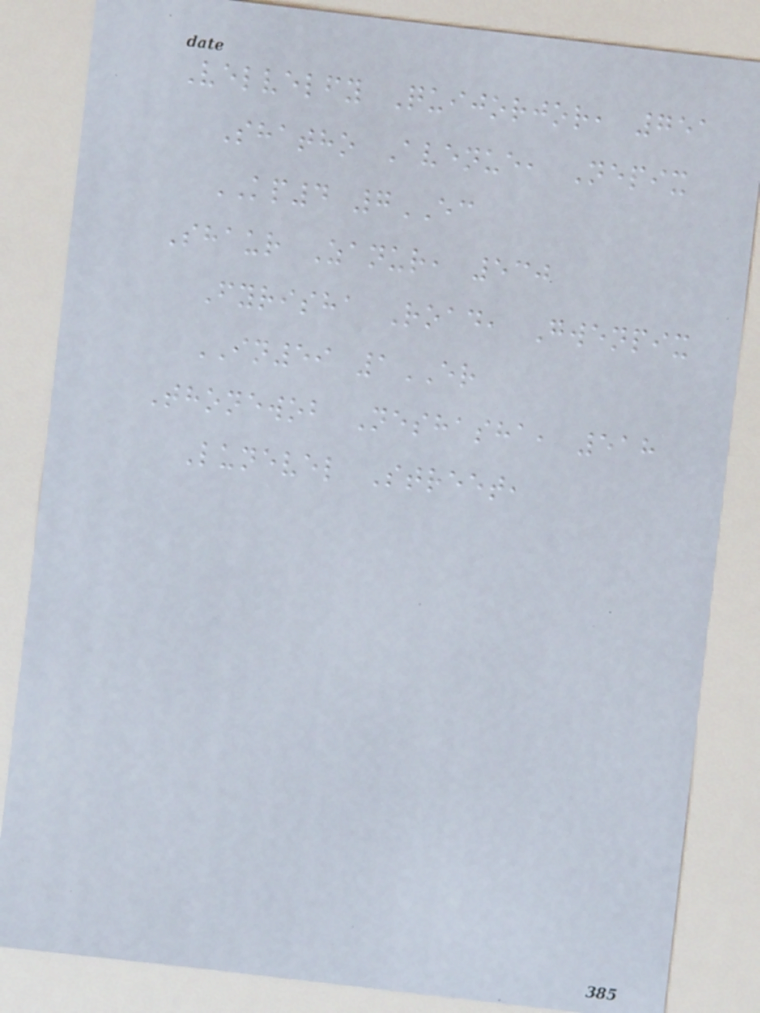Velvelfy Quijorjor, 751
Shatho Avenue, Nepix
KP4 7EC
Shaur Zanur, 530
Fyrisha Road, Gwenpix
IN59 1ER
Thonewob Neshasha, 518
Lunevel Street,
